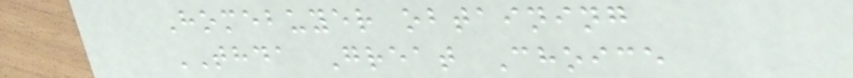Homebuyer obtaining
THDA Great Choice
